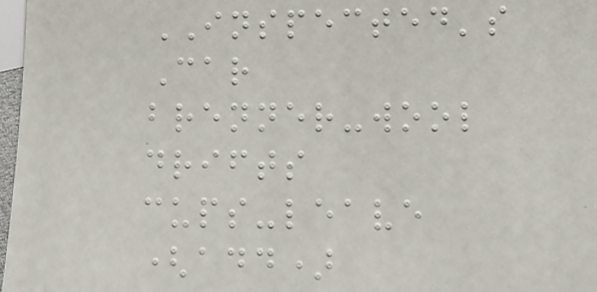INSPECTED's
Car
brenner-wool
drifts
cups-leave
(add)
